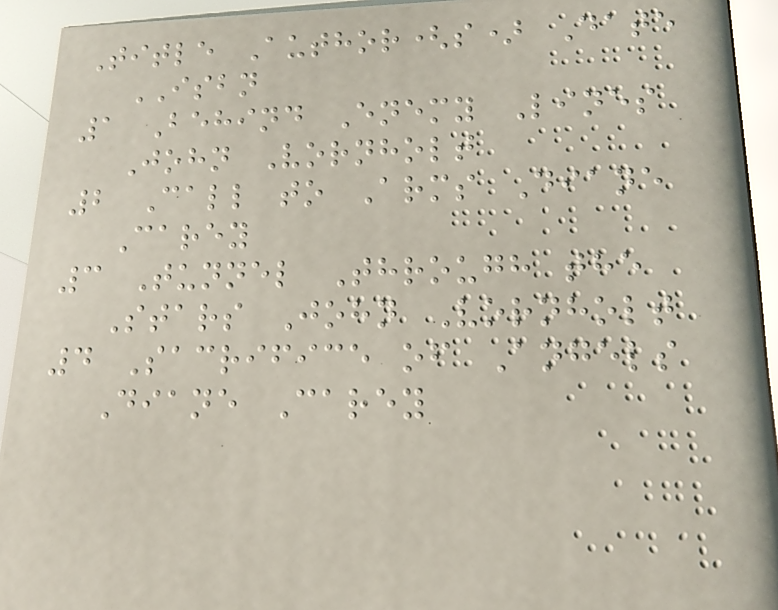Title Author(s) Date
ISBN
1 Behind Enemy Lines
John Vornholt
2 Call to Arms Diane
Carey
3 Tunnel Through the
Stars John Vornholt
4 Sacrifice of Angels
Diane Carey
